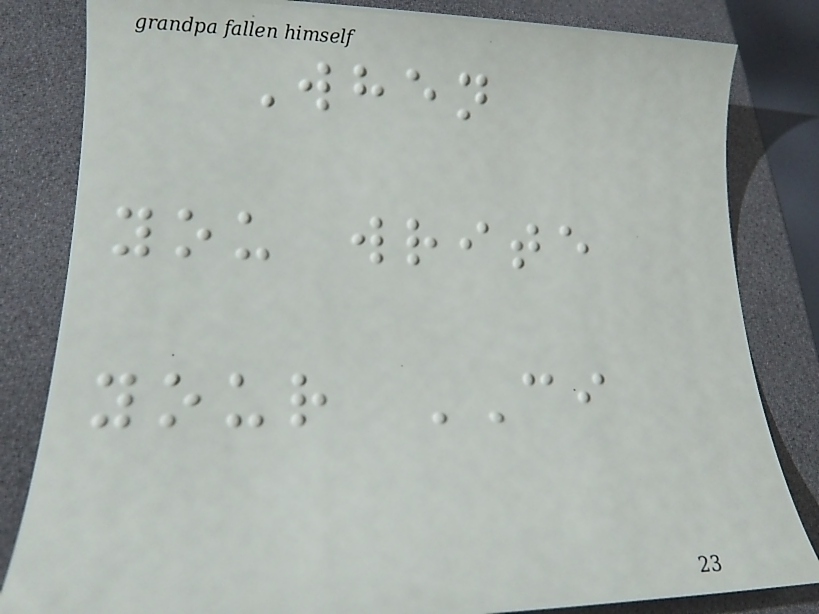When
you write
your CI
